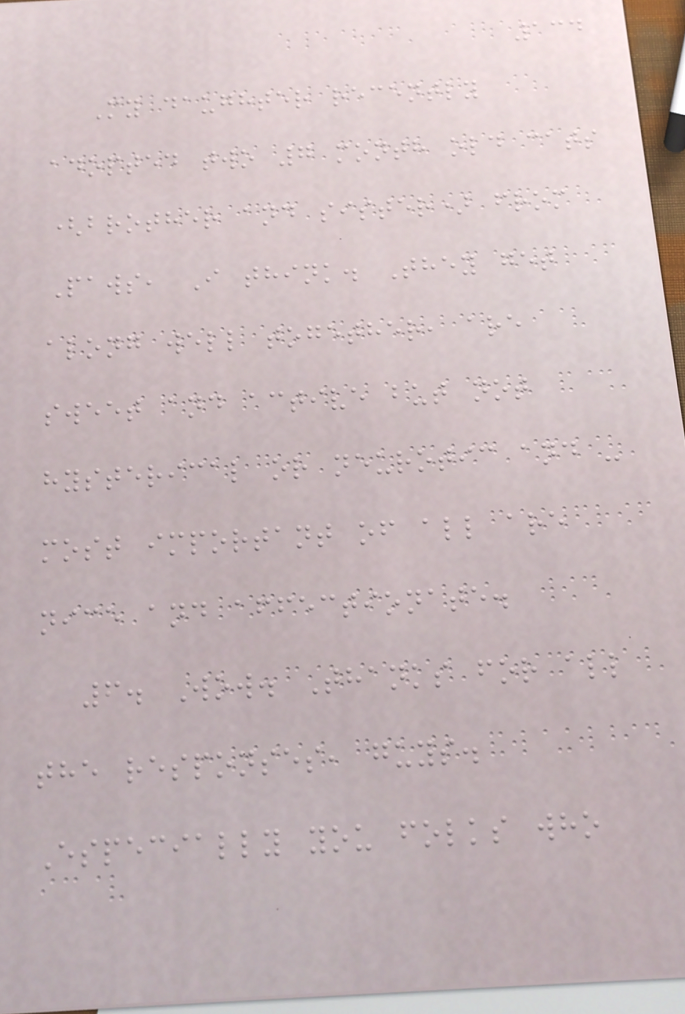134
My daughter recently
adopted two 7 month old cats
(brother and sister) from
Paws, I think. They get
along well together, are
sweet and active but not
hysterical or neurotic and -
most important of all are
nice and affectionate.
6. Wow. Thanks for all
the responses, guys.
Especially you folks who
